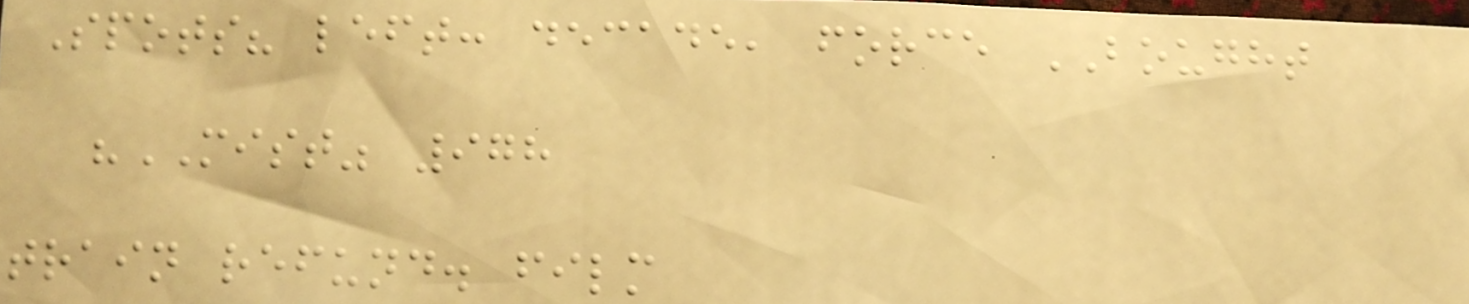Spots? left: decade, force BOUGHT
"MIST" 978
train refund. film
